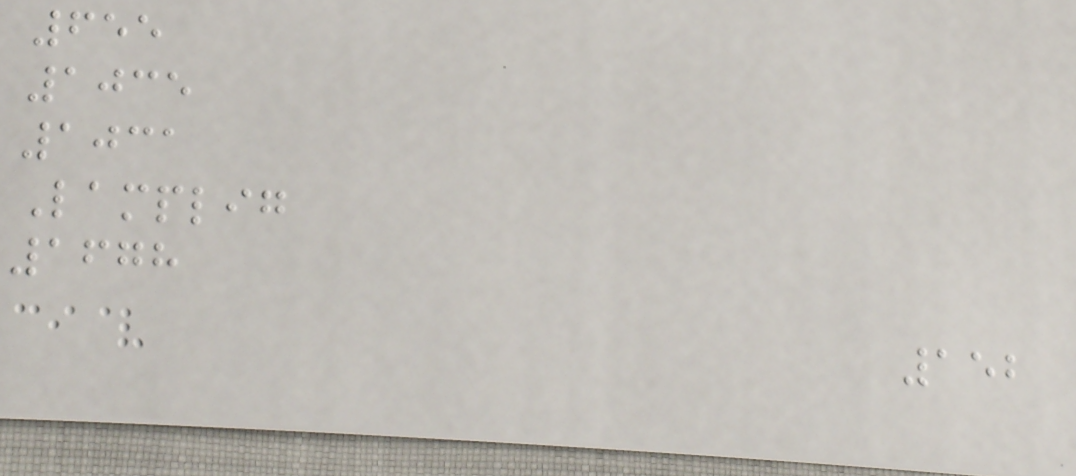655
1035
1031
Lamplig
1678
152
